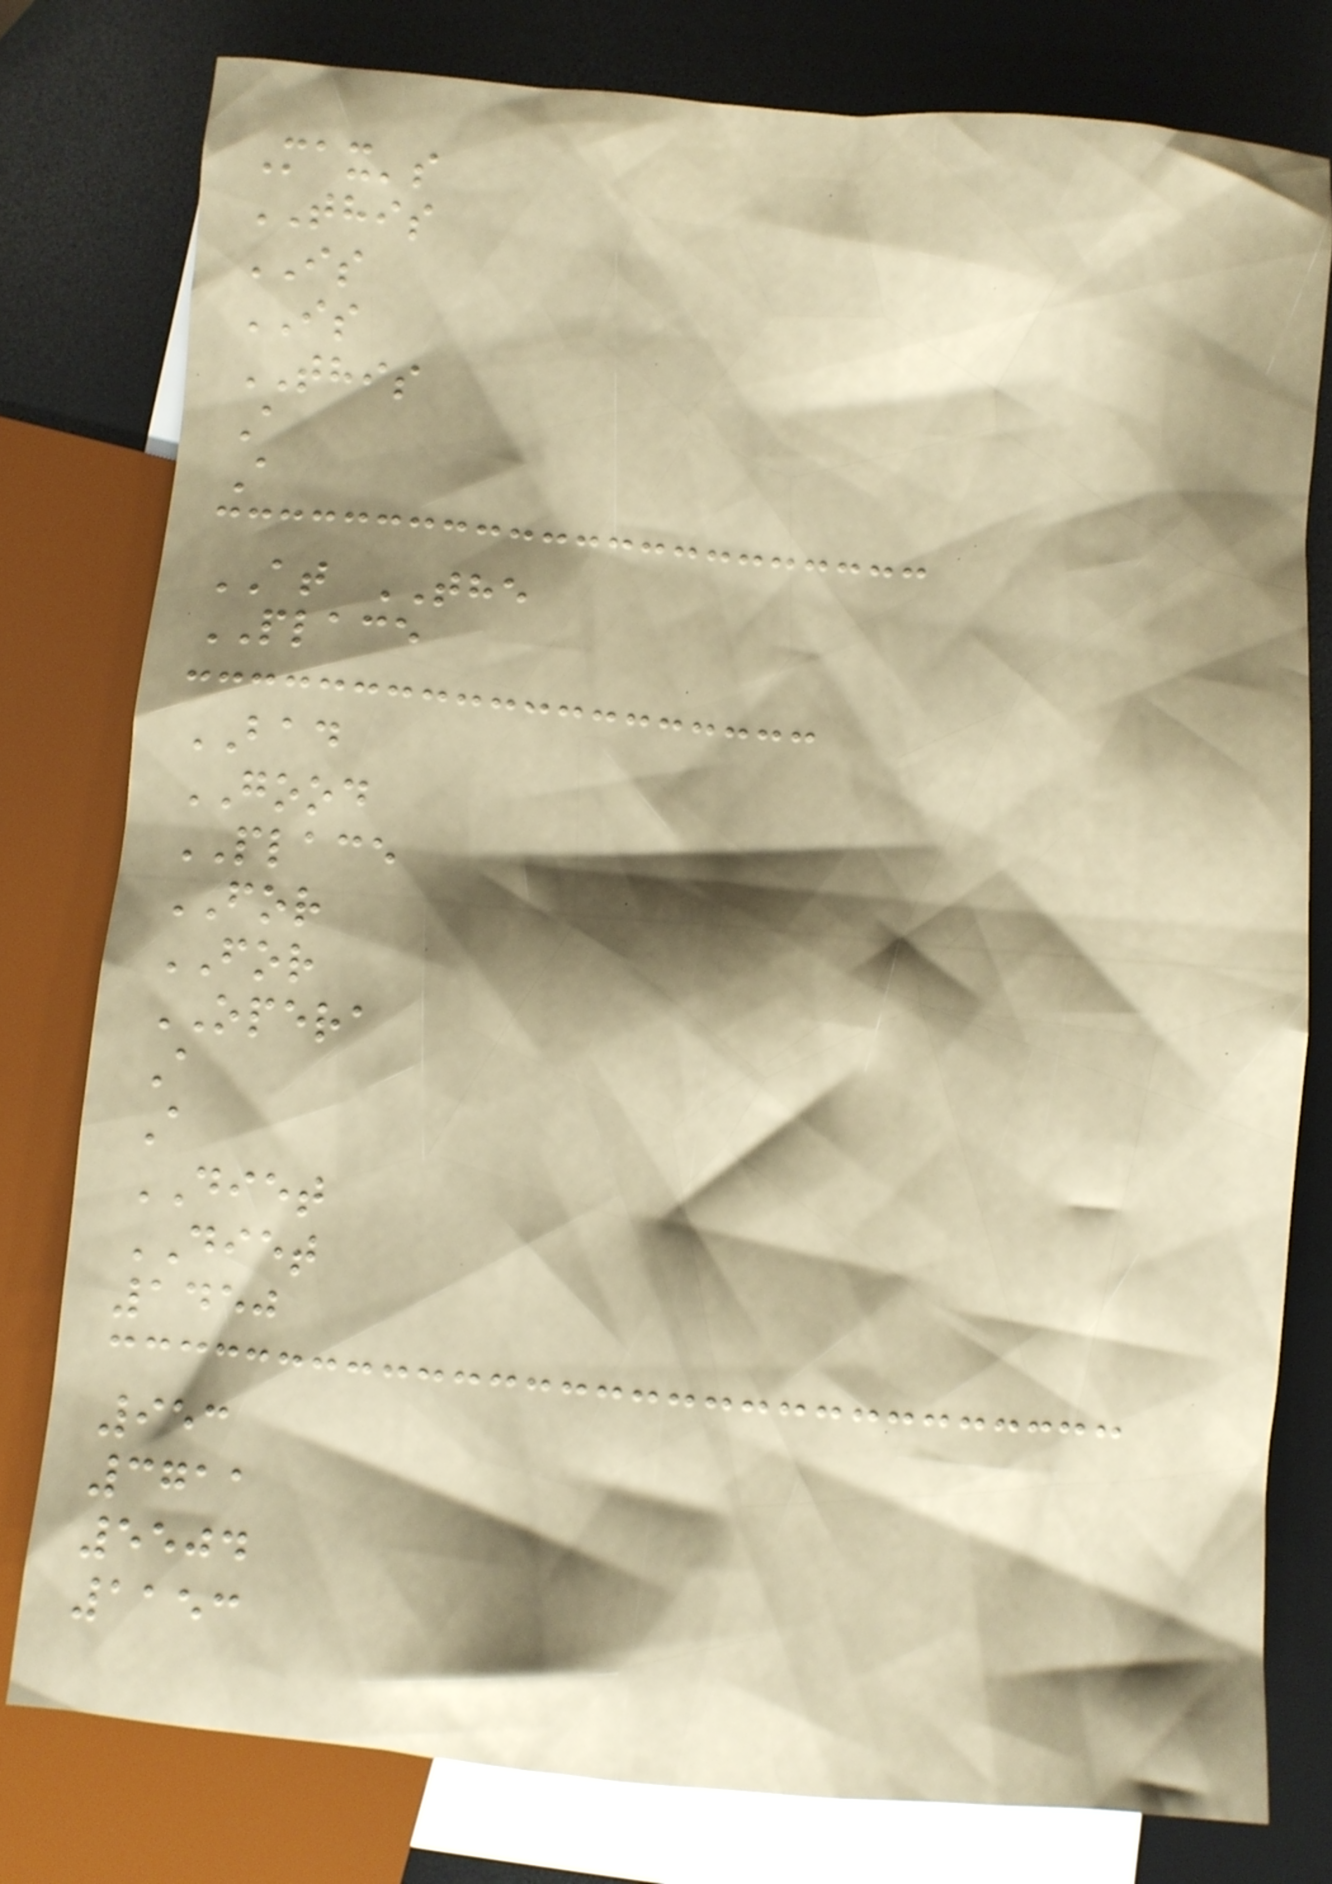Max's
THIS
IS
IS
THIS
A
A
AT THE
PLACE
BAD
GOOD
PLACE
FOR
FOR
OPERA
A
A
DIET
DIET
1450
953
3711
5504
1153
